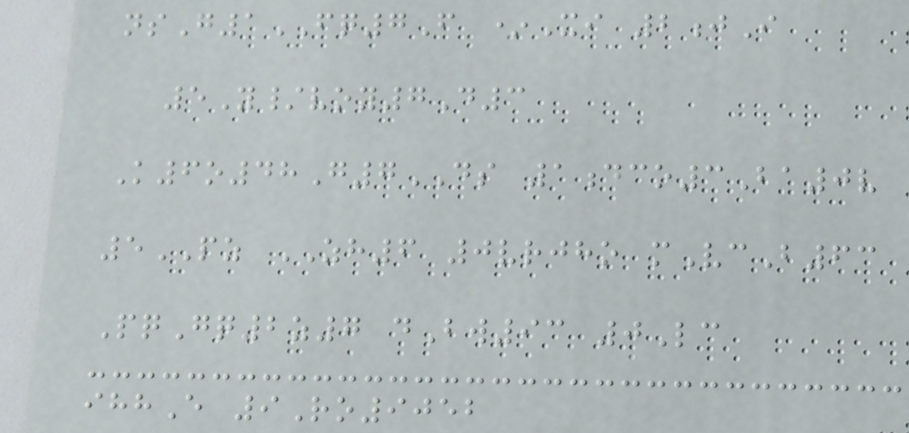nsG1FQ7F *Xi 2jI
5Y/voy7D3
K6o48G7DS 1dco3Ba0v
5PZ ZH6 0vrjho mVcB63
PqGq2z7 dBw93 0Lc
ihhE 9Ro9052
